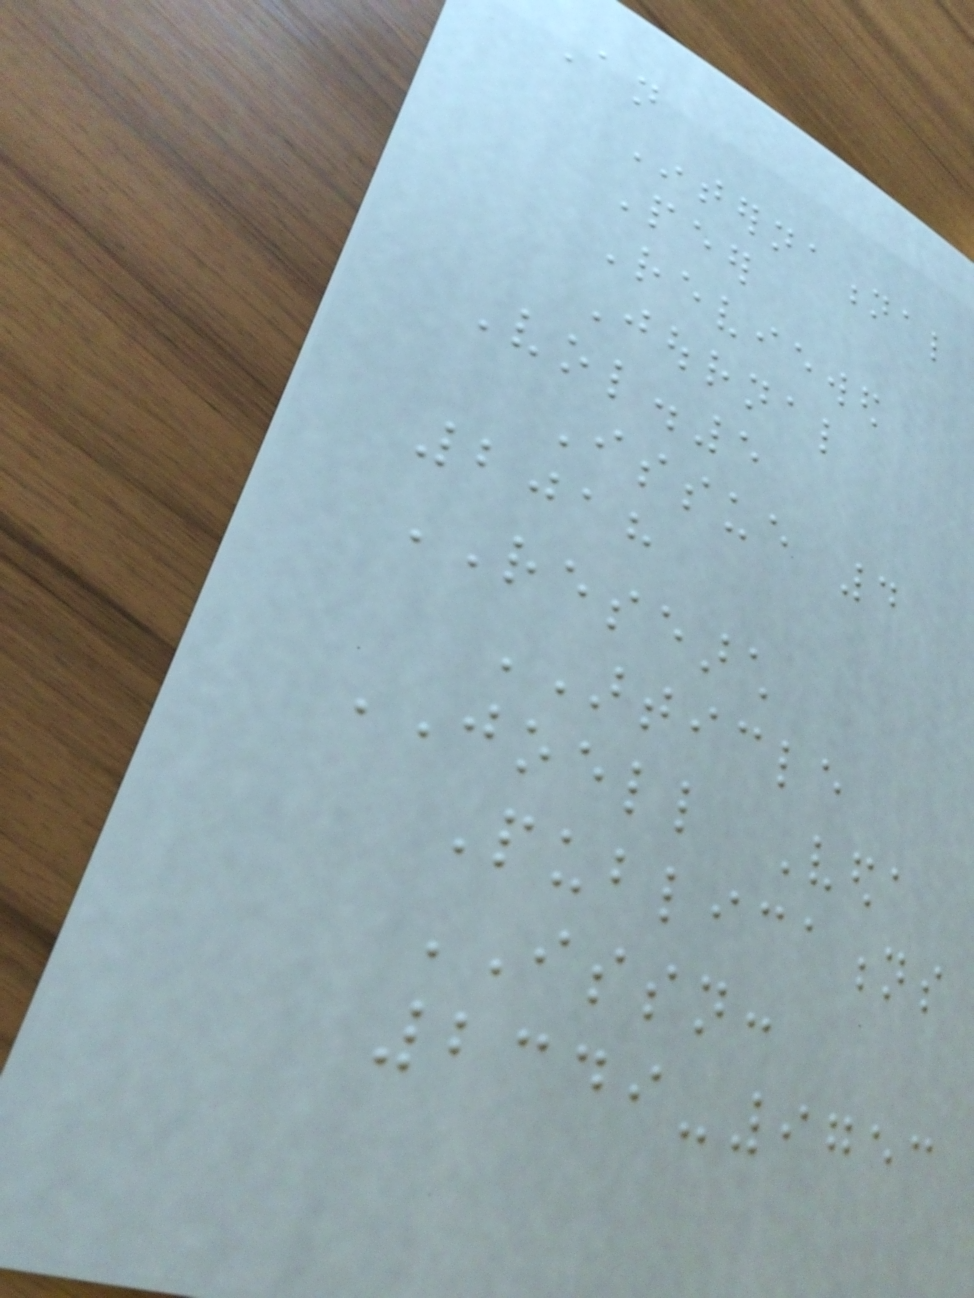An
International
Peer
Reviewed
Journal
Vol.5
Issue 4
2018
RESEARCH
ARTICLE
JOELL Veda
Publications
ISSN:
2349-9753
